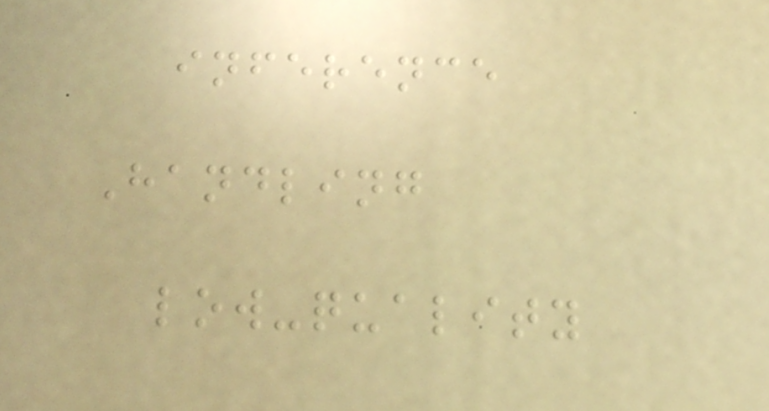inference
Handling
low-quality
